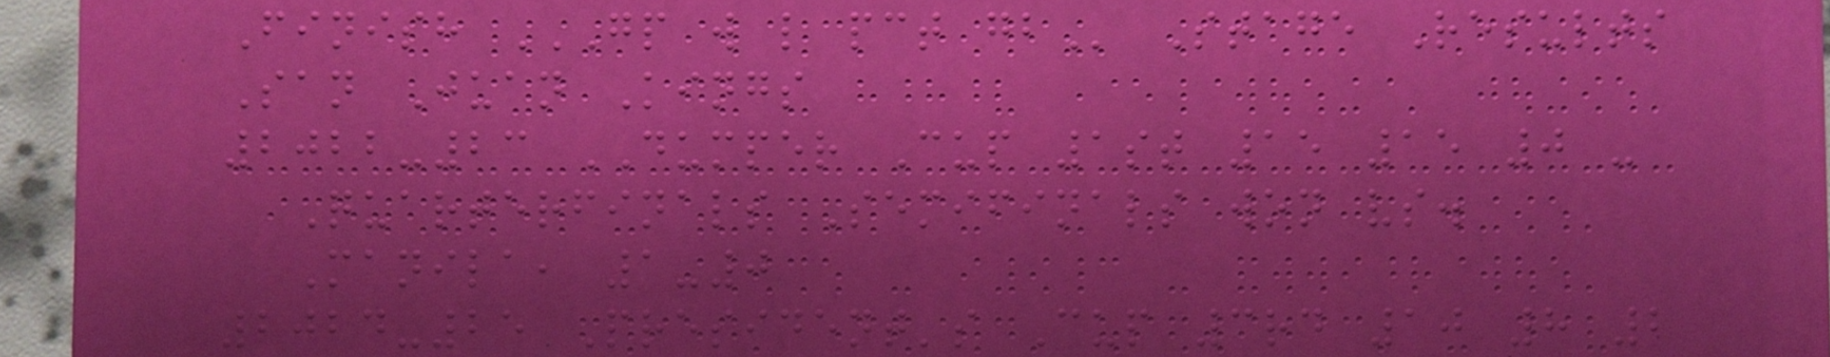Finish GP W L PCT GB Stage Results
San Juan Kings
2022-23 DUMPER Cup 1st 15 15 0 -
Quarterfinals Semifinals won vs.
Manila, 1-0
2024-25 President's Cup 3rd 10 8 2
